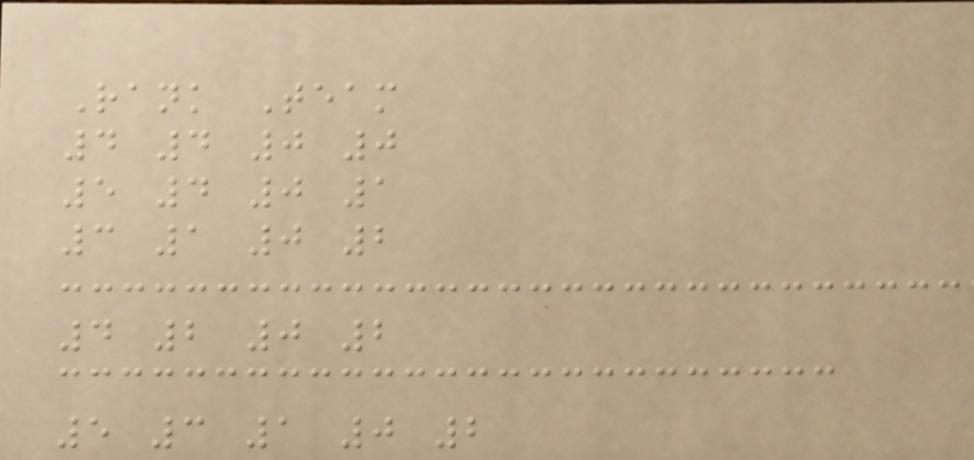Rank Team
4 4 0 0
5 4 0 1
3 1 0 2
4 2 0 2
5 3 1 0 2
